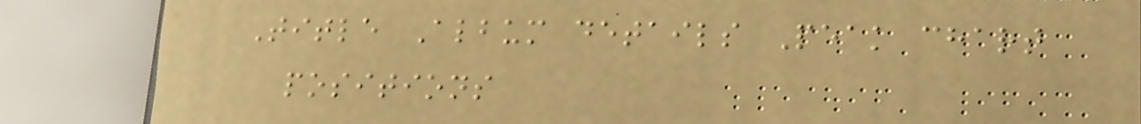Title Album details Peak chart
positions
